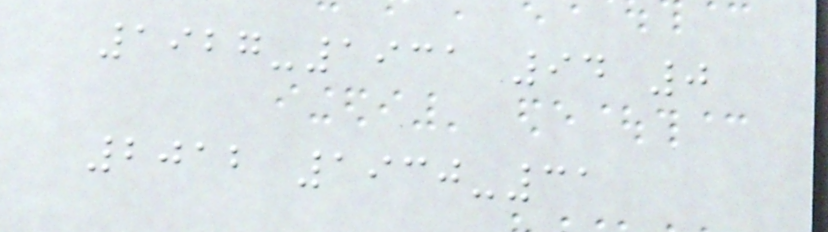1927-1931 94 0
2012 1930-31
